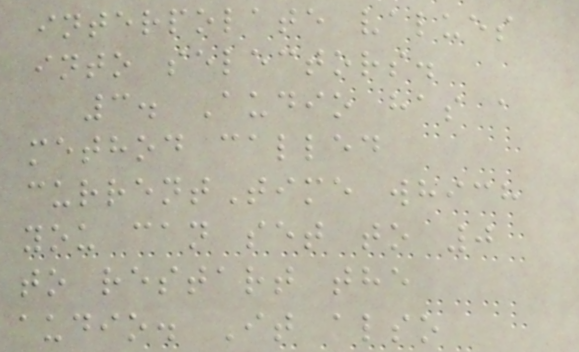interpolate values
into selectors.
3. Audio has a
method called
currentTime which
you can set to 0
to restart the
audio. It also
